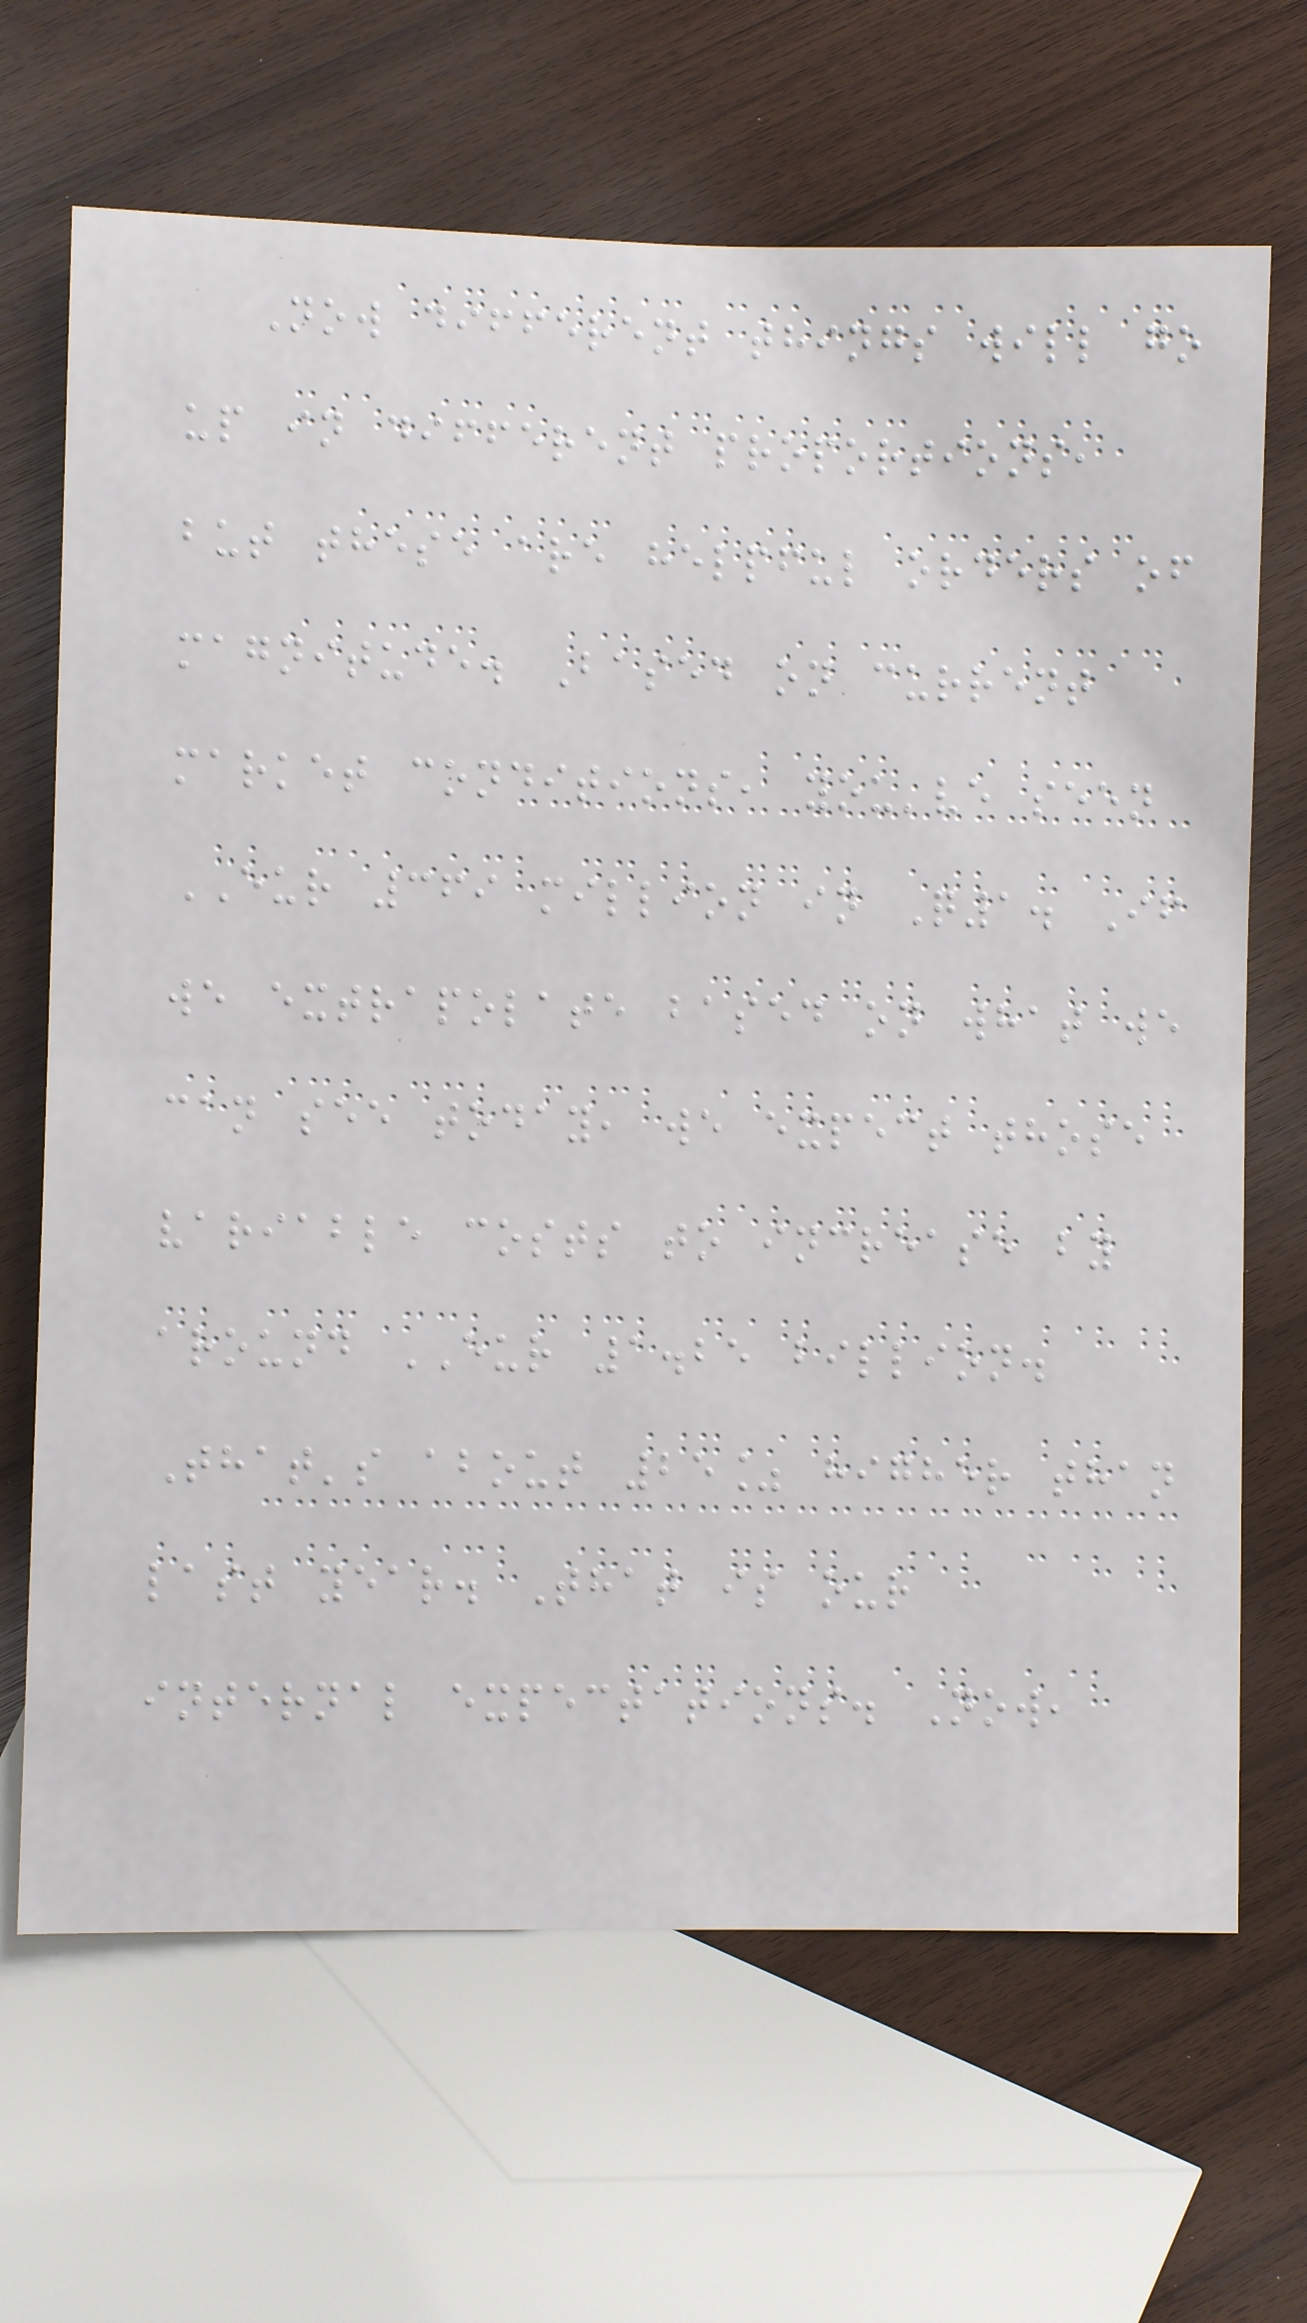Now different things will go
up in different proportions,
but these are helpful orders of
magnitude. Based on current
market conditions, you've seen
EUR 369 million in Q1. If
we extrapolate based on what we
can see today, we expect those
variable costs to increase by
around EUR 1.25 billion.
That's about 25% higher than
last year. That is our
internal expectations. Now,
